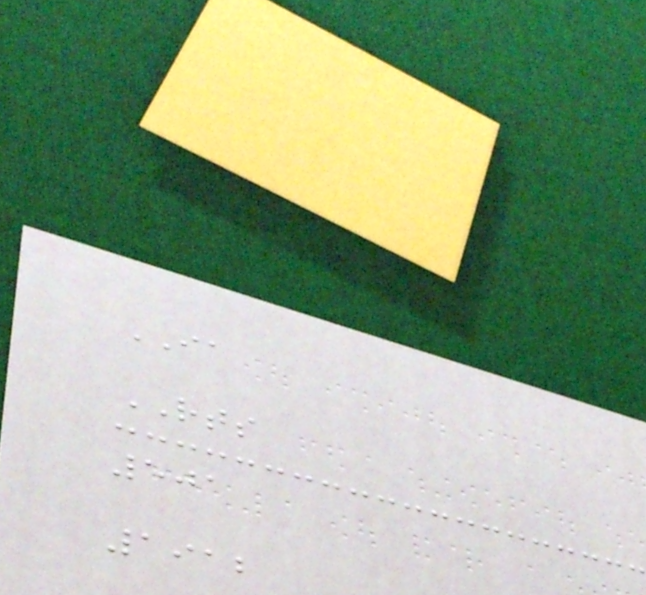IA
RTS
501
1912
